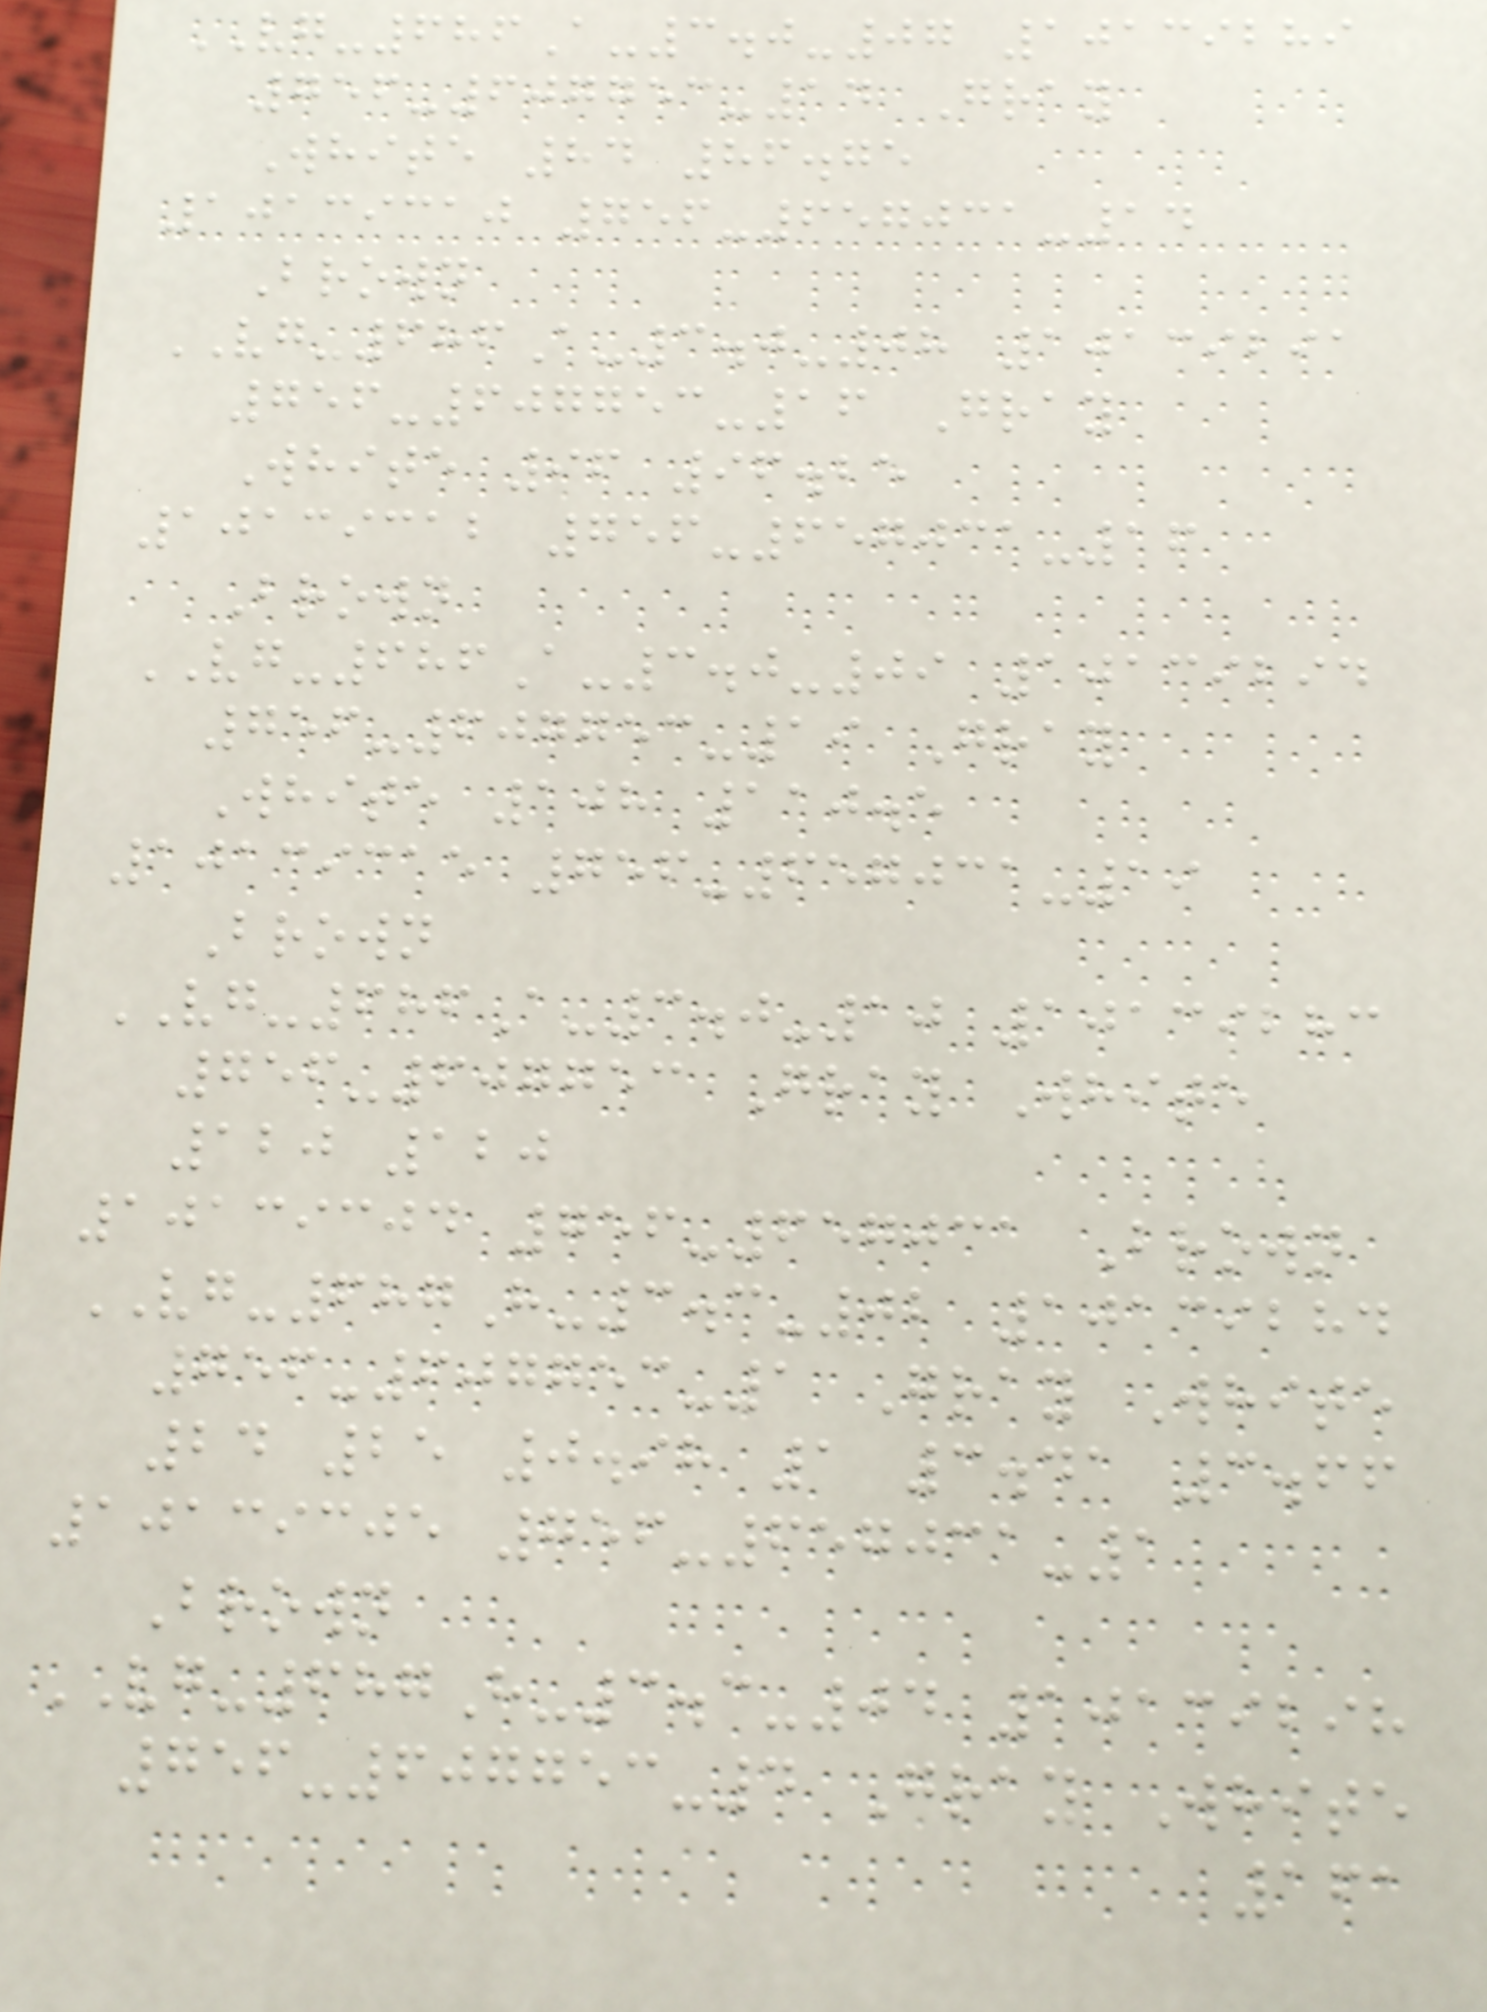VG-686A-3.0-07 10139289
756-607753-14 Gray
White 84 86.75
10139310 756-657031-14
Brown
VG-686A-3.0-08 10139291
756-607753-16 Gray
White 96 96.25
10139312 756-657031-16
Brown
VG-686A-3.0-09 10139294
756-607753-19 Gray
White 108 110.5
10139315 756-657031-19
Brown
VG-686A-3.0-10 10139283
756-607753 Gray White
120 120
10139304 756-657031 Brown
VG-687H-3.3-02 10139284
756-607753-1 Gray White
24 25 0.98 1 3.41 3.66
10139305 756-657031-1
Brown
VG-687H-3.3-04 10139298
756-607753-4 Gray White
161
